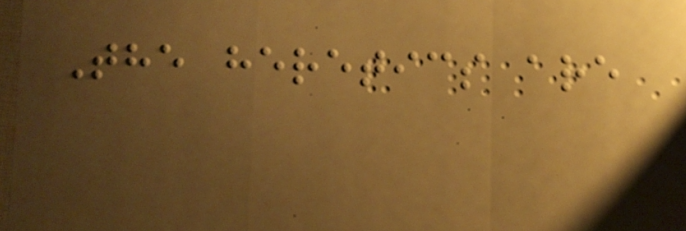The heretics are
